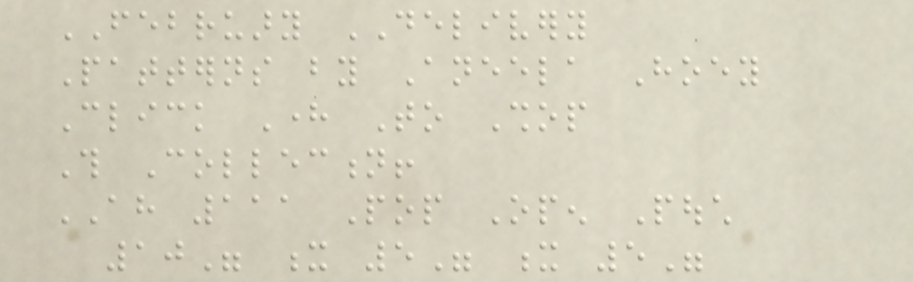FEBRUARY DELIVERY
Patterns by Aneela Hoey
Click Here To Shop
This Collection!
AH 111 Pop Open Pouch
10" x 5" x 5"
